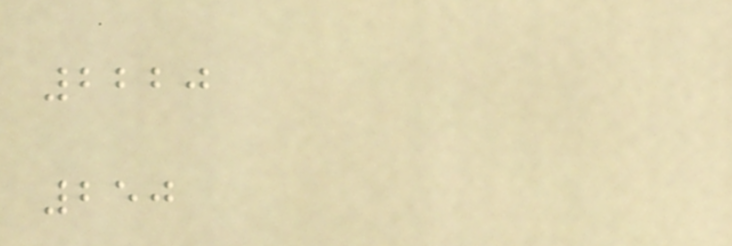2220
250
